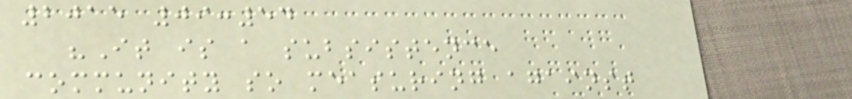2015 09:54
"It is a subsistence
community so measuring against
